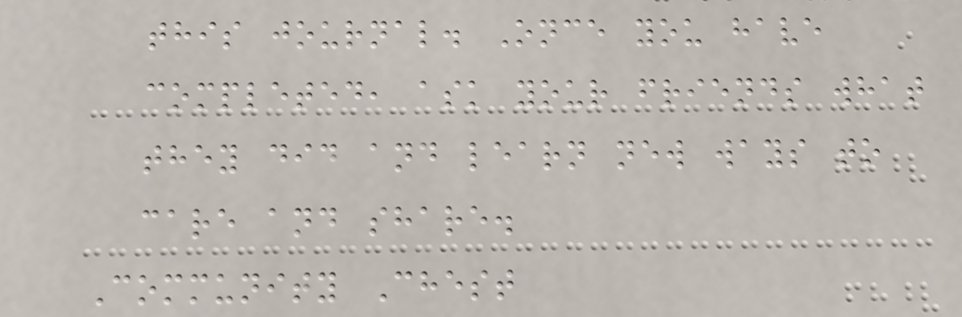this journal. Once you have
completed, ask your friends what
they did and learn new ways to
care and share.
Community Chest
